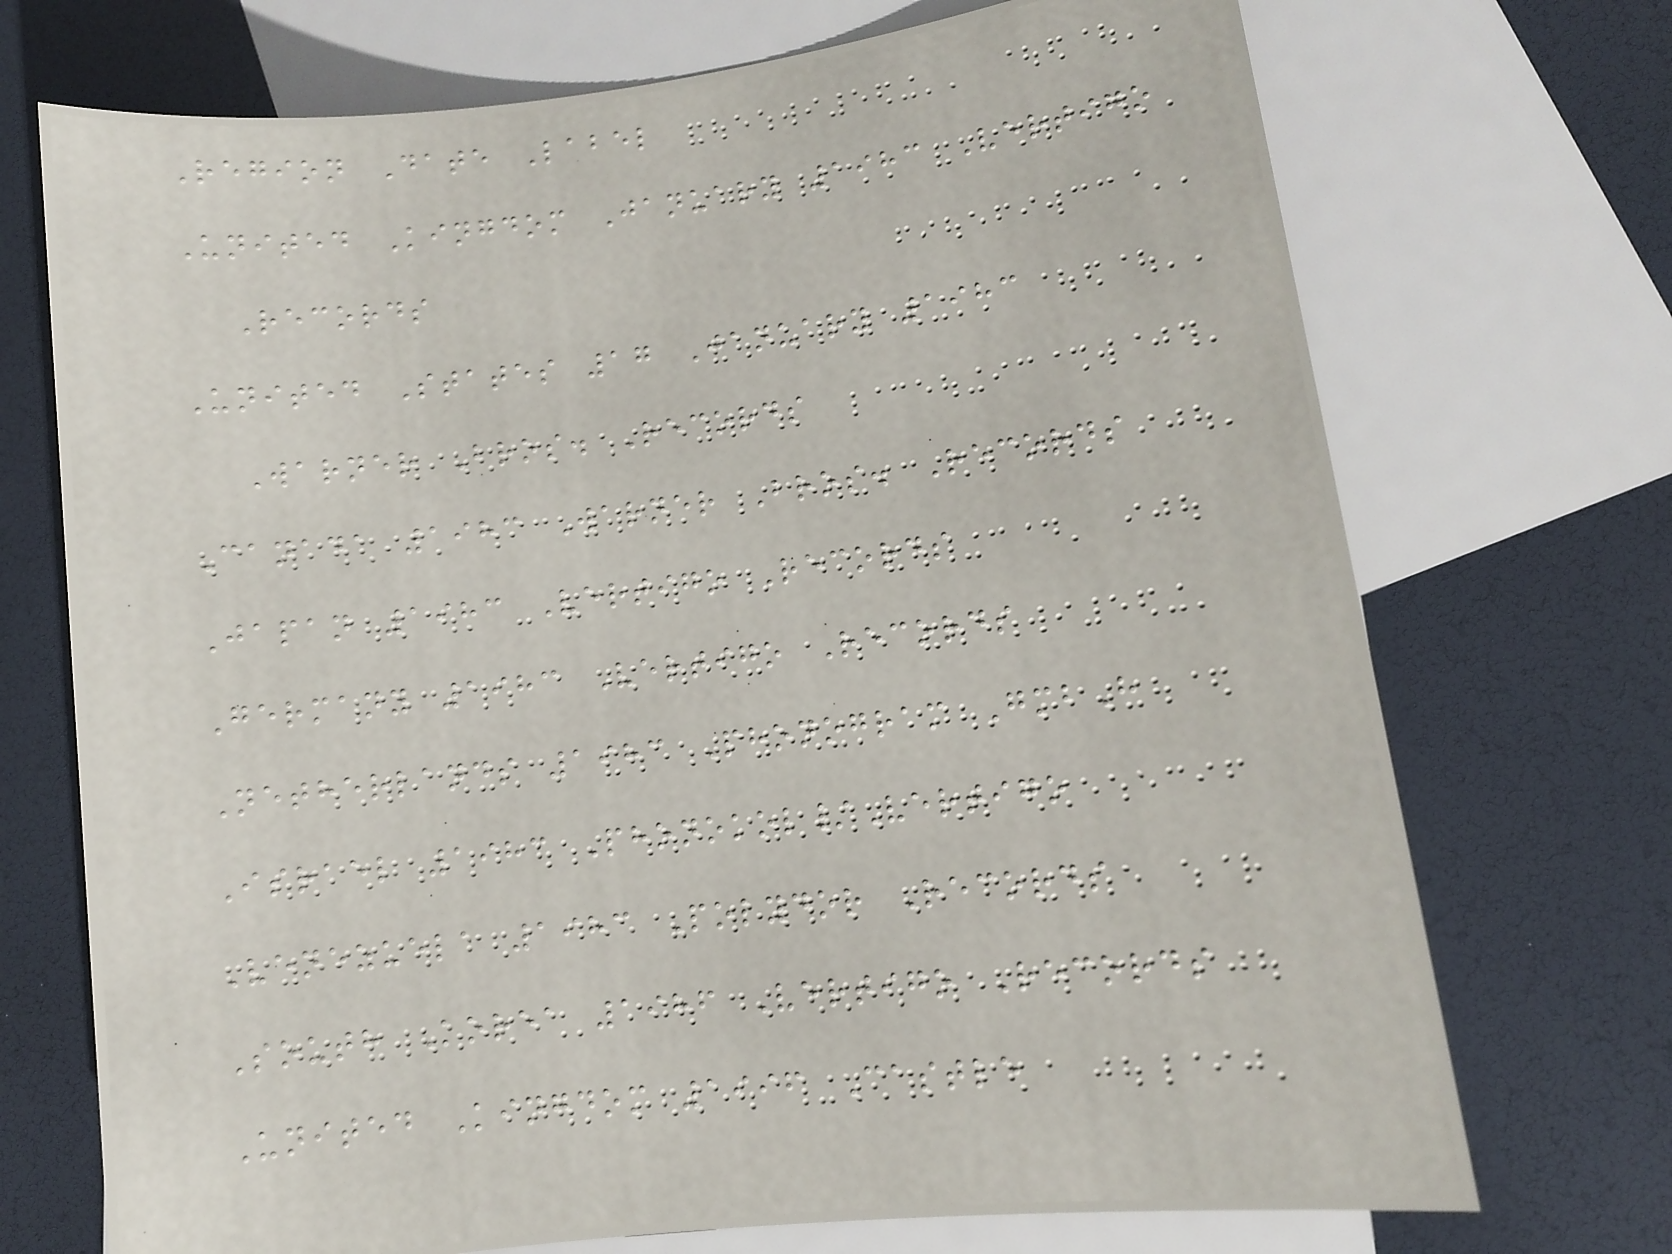Region Date Label
United Kingdom January 1983 Vertigo
Records
United States 17 January 1983
Warner Bros. Records
Canada 1983 Warner Bros. Records
Japan 1983 Vertigo Records
Germany 1983 Vertigo Records
Netherlands 1983 Phonogram GmbH
Israel 1983 Phonokol/Vertigo
Venezuela 1983 Polydor Records
South Korea 1986 Vertigo Records
United Kingdom 1996 Castle
